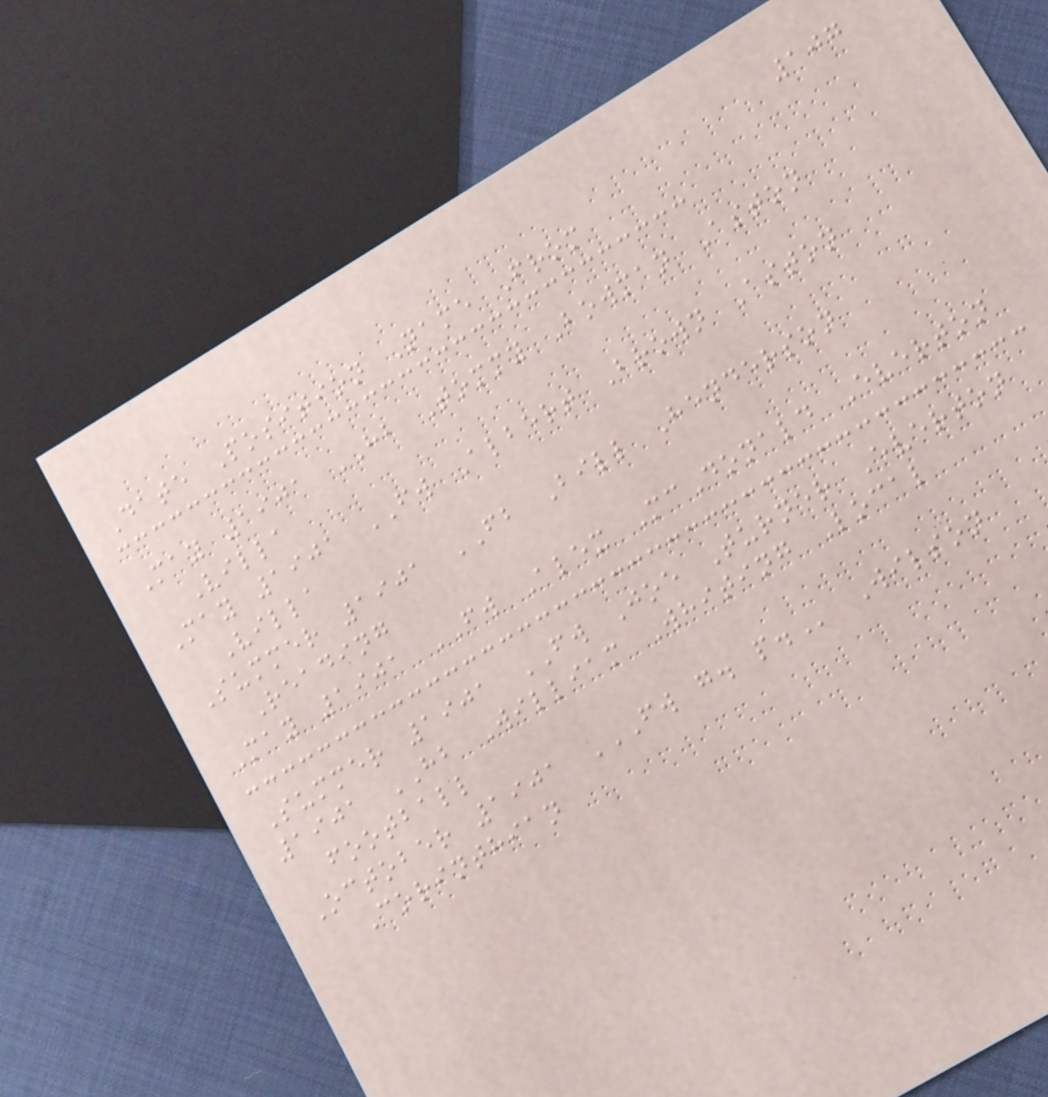107
Date Position Name From
May 1901 HB Tommy Bowman Aston
Villa
May 1901 FW Albert Brown Aston
Villa
Summer 1901 FB Bill Henderson
Reading
May 1901 FW Alex McDonald Everton
Summer 1901 FW Joe Turner Everton
1901 HB William Whiting Local
football
October 1901 FW G. P. Wilson
Corinthian
